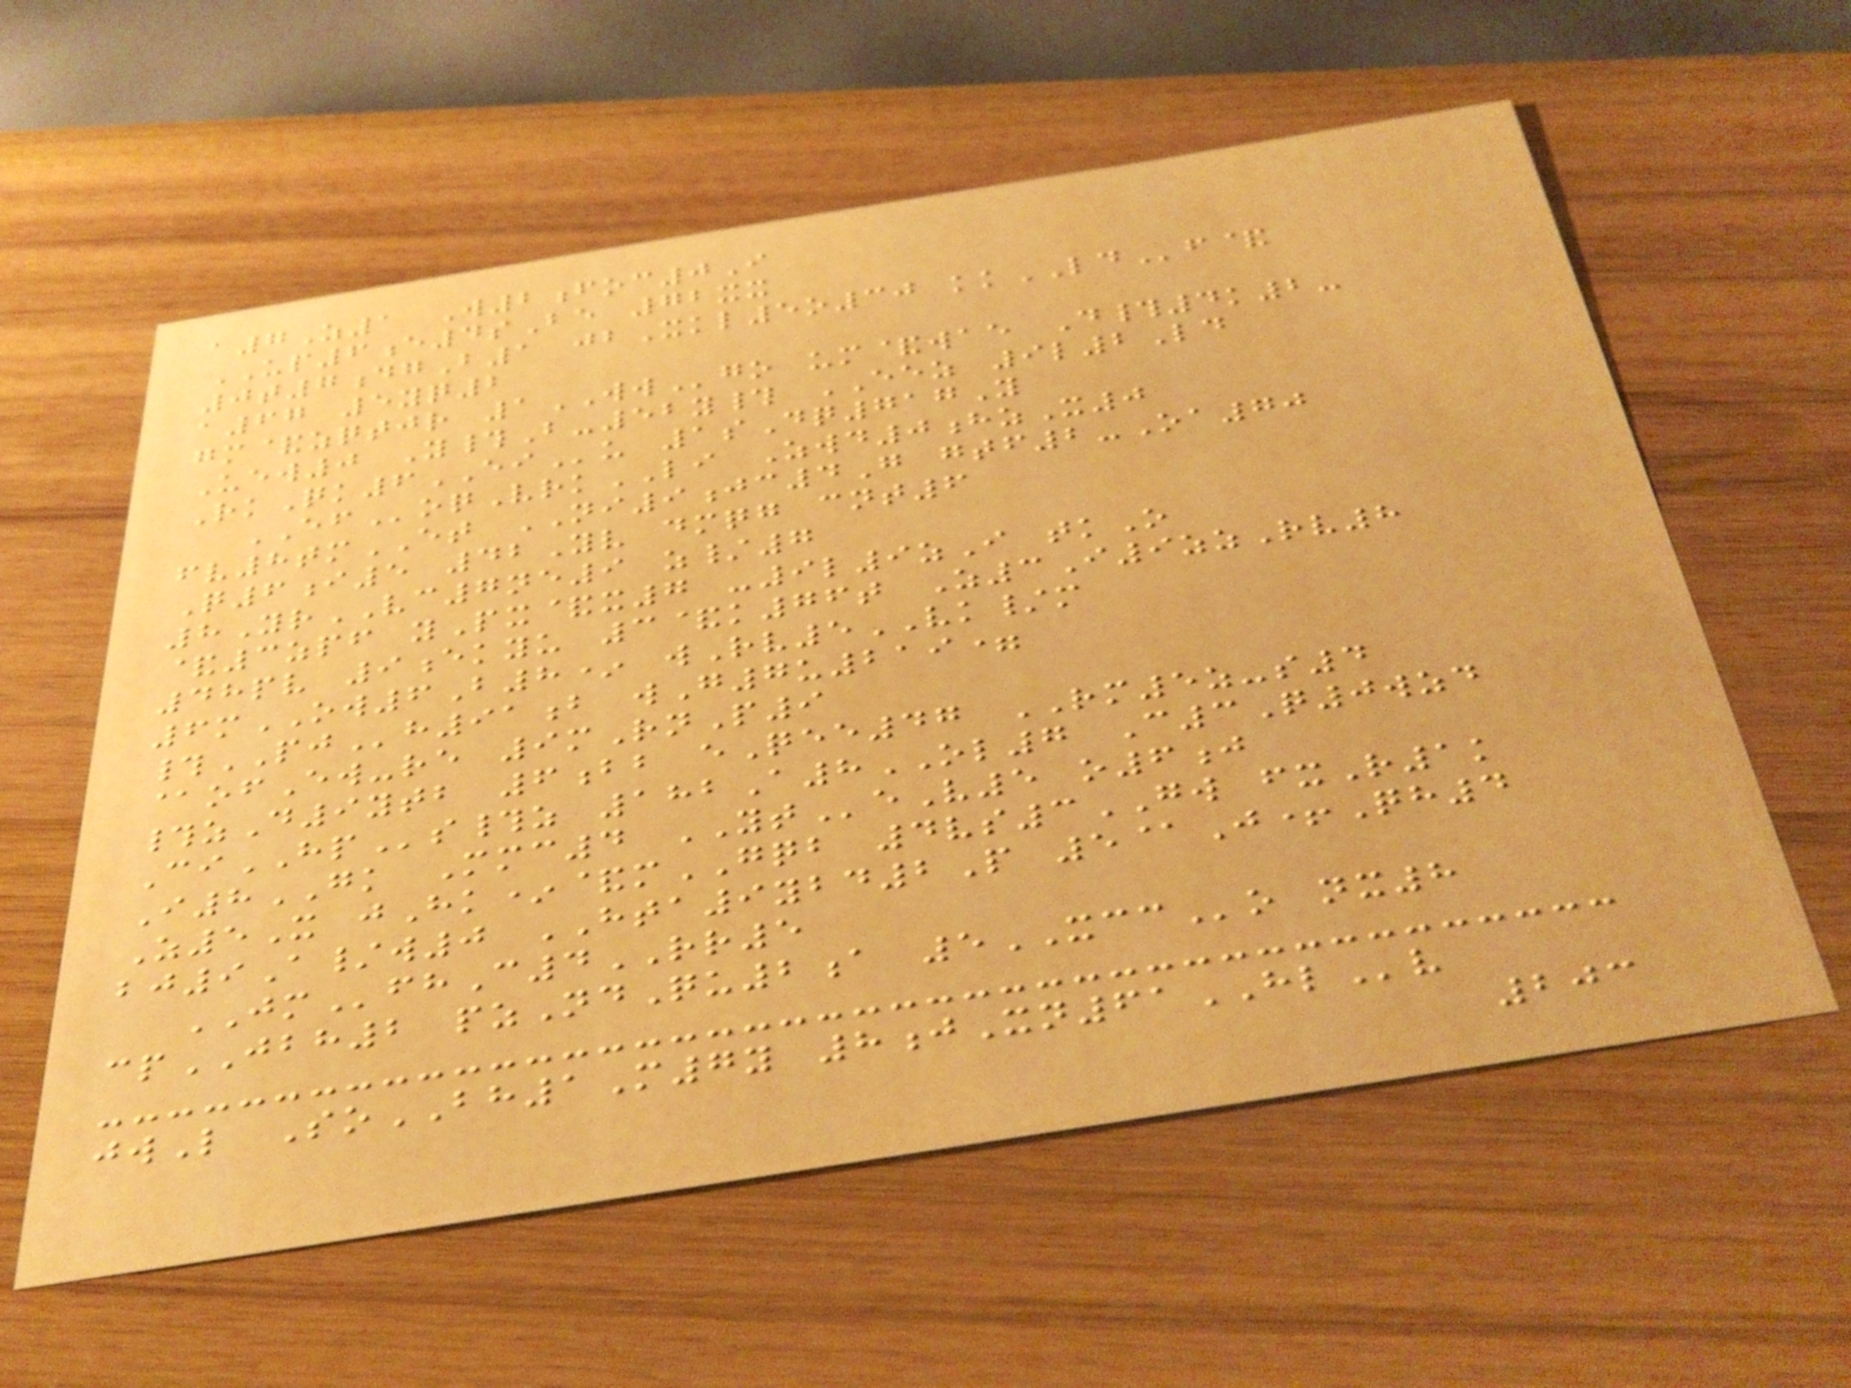a7Z1 W2foc0I
UP6e4sBe 72xx
0t7dgB1 jbXkl5o30 kkLDf&
a67 5yq2
gm&zqtjr 1WWgo um&wae D#4k2-
Uew0 Y#B-52y# EEZ 9l2Ld
RkQk6EIu 1sDq717Y
EFoqVrkLI Zwd0hzX0
fv8tmET NI9jc4G gtf2-Oa70
Q6i5 42Yv dmqg cnt6
8YrVC7ne9 z/7
&3zpf yPx&x7 -9l9zI tkO
48pv 9ekyu 3&k76t Z3I9zzRv8
6mOW6B8* wRv5VK/m
#PJh91b wG7u219=
@ofEw-re 9mRnP9
#zD9ytb 6bb eQee47 RM5z-s4
CiHPs#z 182A8OL7 C3Q0wzd
I8GK Mmc4 YTeV5 o6j
Z5X jHk*&mGQB 4vs3GW fxR1k
bj9A/w0 HTA9ybd2P 5@J+Qh4
JMfhC4RR5
cpJBH2 pzNdQu2a 5XCCo nx8
jwL SoBH1M7y 8jXn61HLv
203
